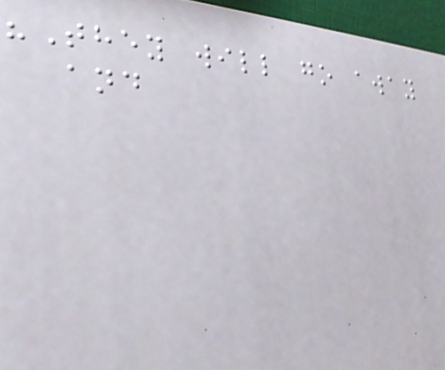"They will go away
and
